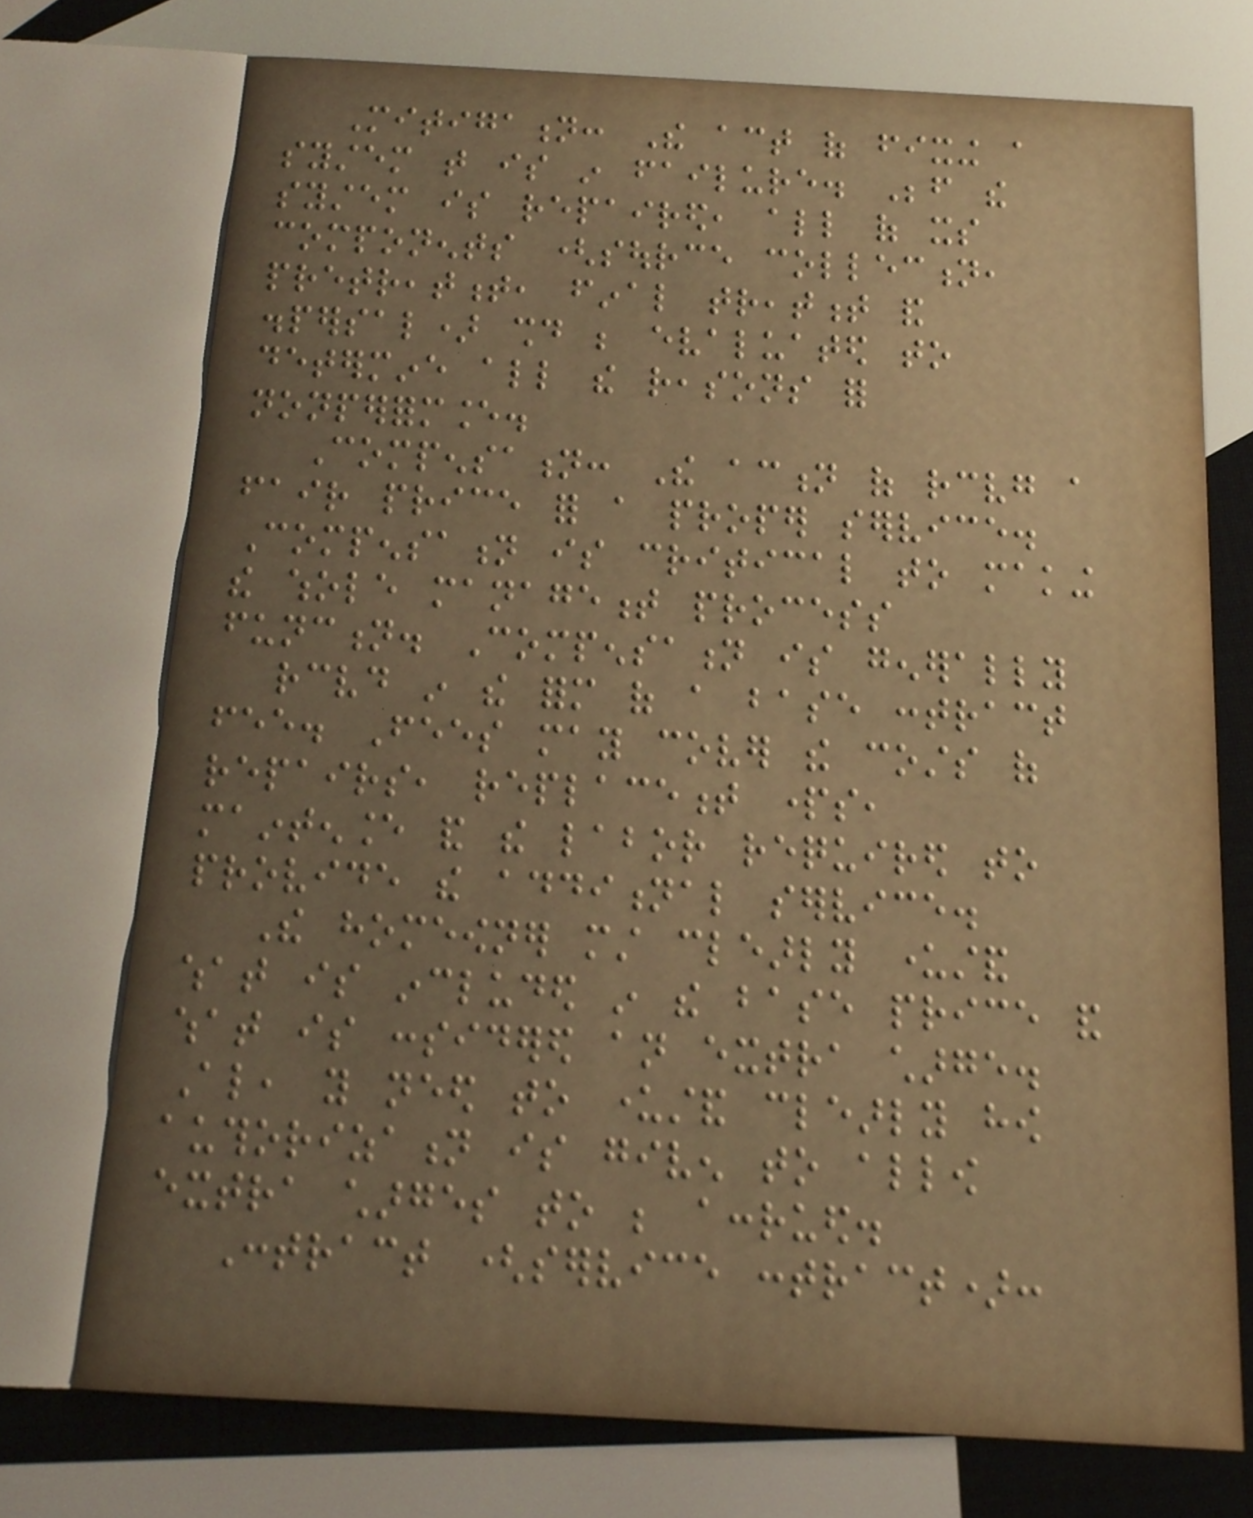Mitigation: The act of fixing a
system that is in failure. Before the
system is repaired, all of its
components (source collection,
pretreatment, final treatment and
dispersal) should be evaluated to
determine all the reasons for
nonperformance.
Compensation: The action of receiving a
fair price for a proper service.
Compensation is critical to making
the whole management process
function. Compensation is generally
received in the form of a base contract
fee. Fees may cover the costs of
repairs, replacement parts,
maintenance and the labor required to
provide the additional service.
The homeowner must clearly understand
what is included in the base price and
what is considered an extra charge.
Also, you need to understand clearly how
authorization is given to allow
extra charges to be accrued.
Contract (service contract):
